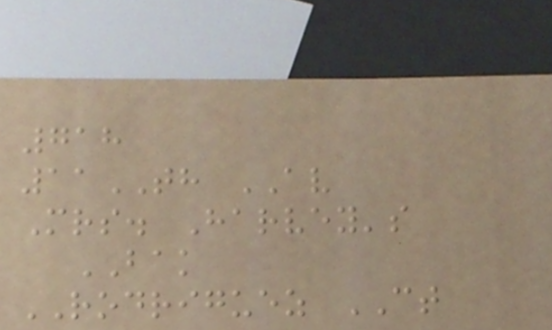718
11TH AV
Mrs. Harvey's
BAK
RODRIGUEZ CT
